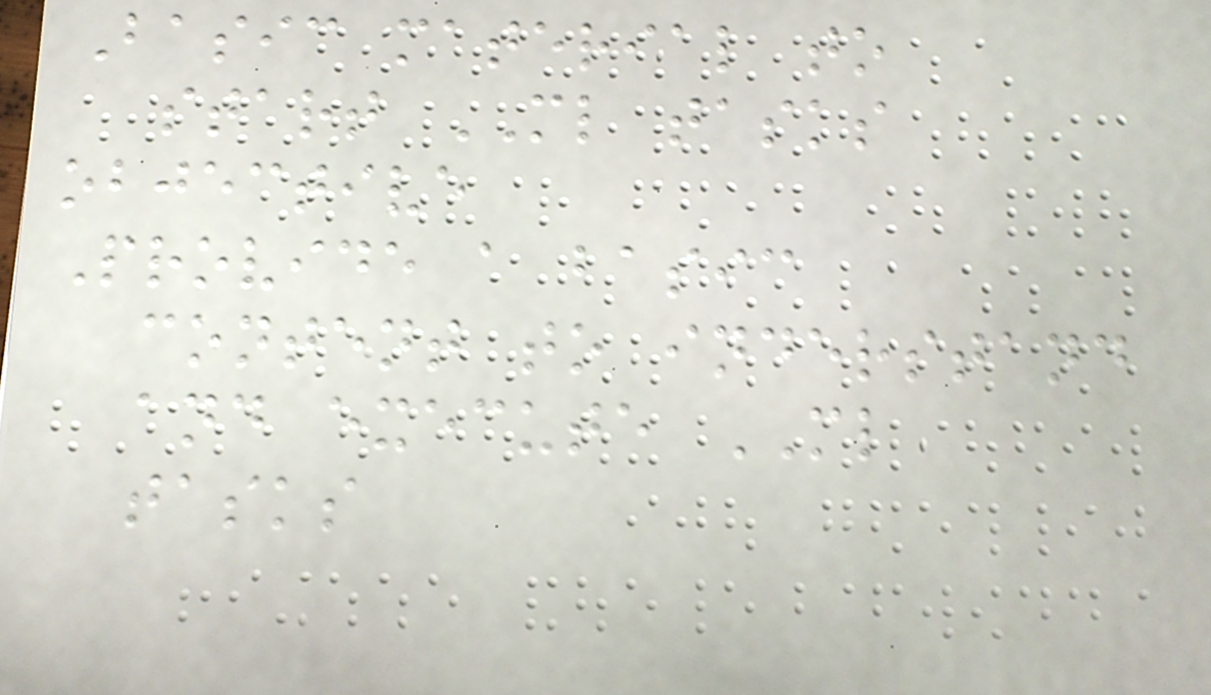Basic material to
start ML tasks
objective
Provide a basic
content to inderstand
and execute ML
tasks
